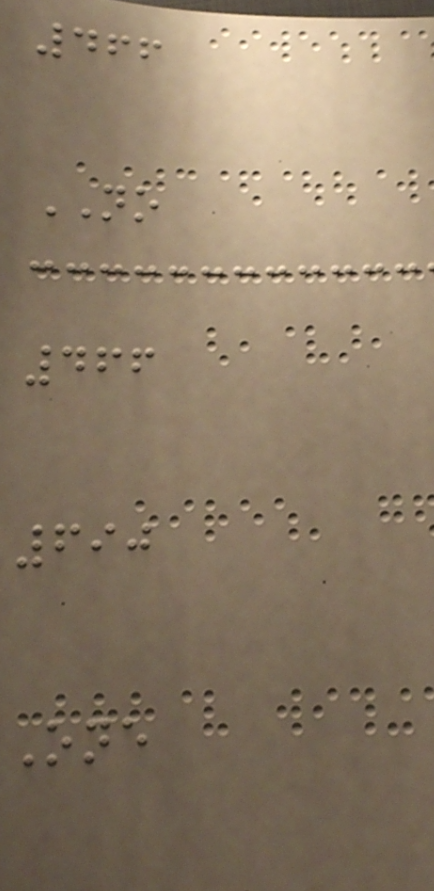466
NO
466
690
One
